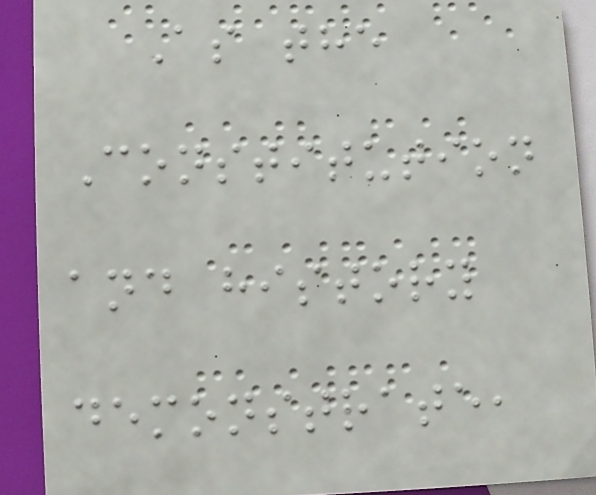As the
Constitution
and history
demonstrate,
